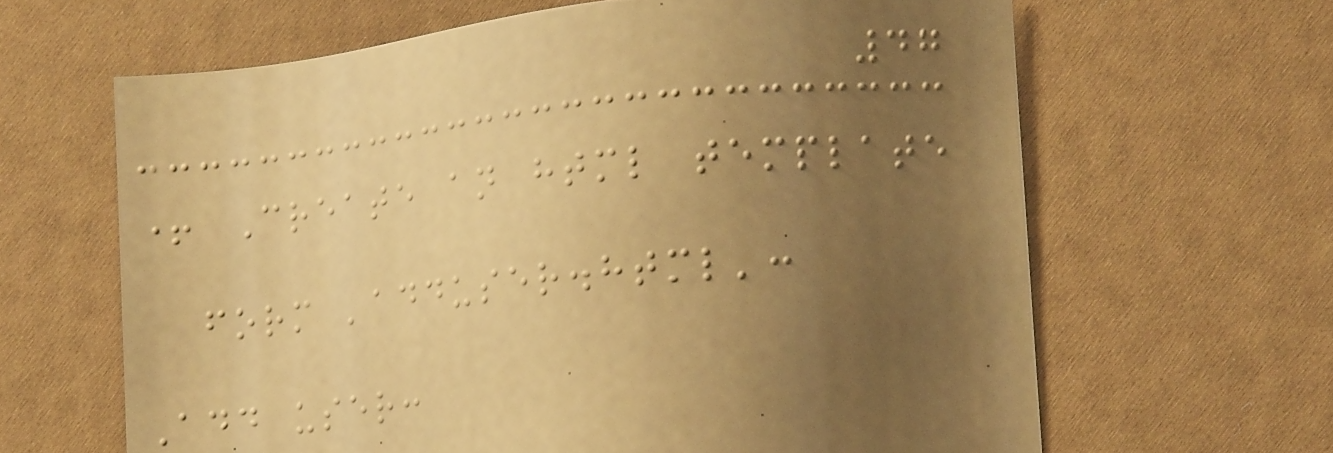47
+ Create an html template
form 'adduser.html':
Add user:
